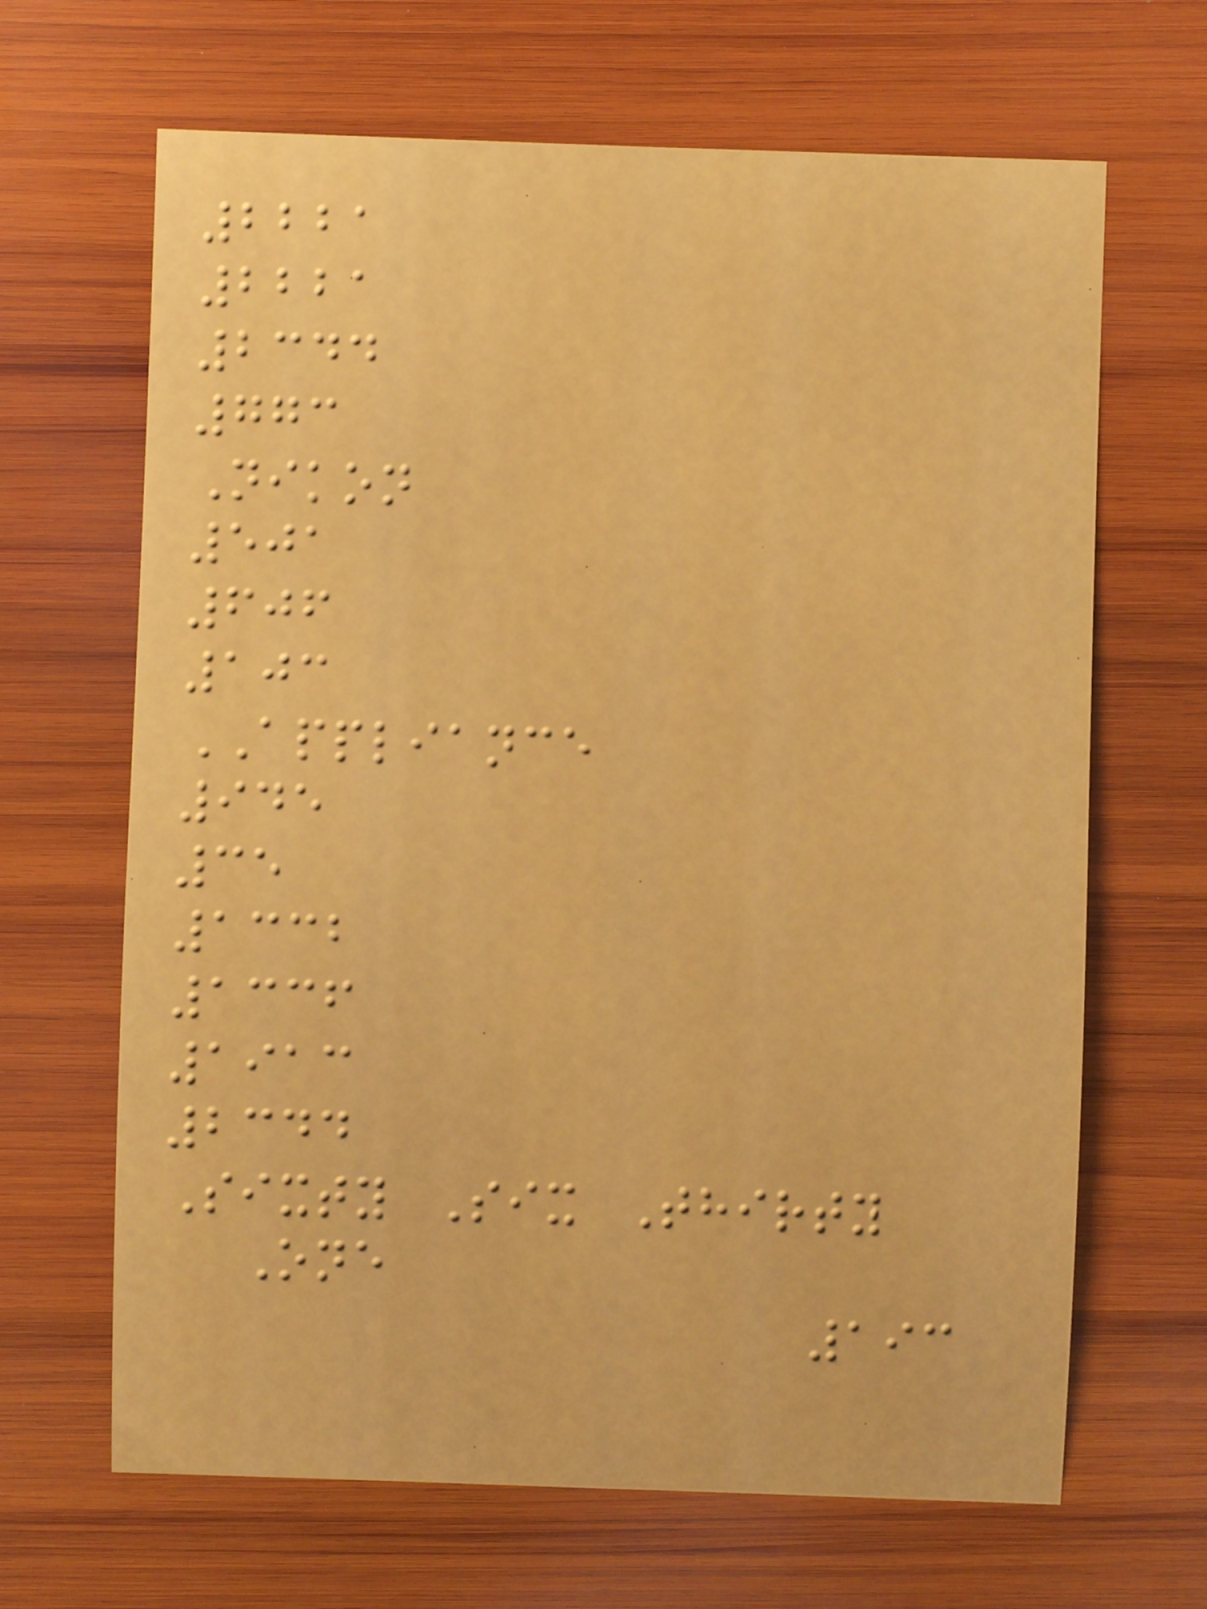2221
2221
2344
773
Nikon
501
606
103
APPLIANCE
945
35
1332
1336
1913
2344
Sixty Six Thirty
One
193
